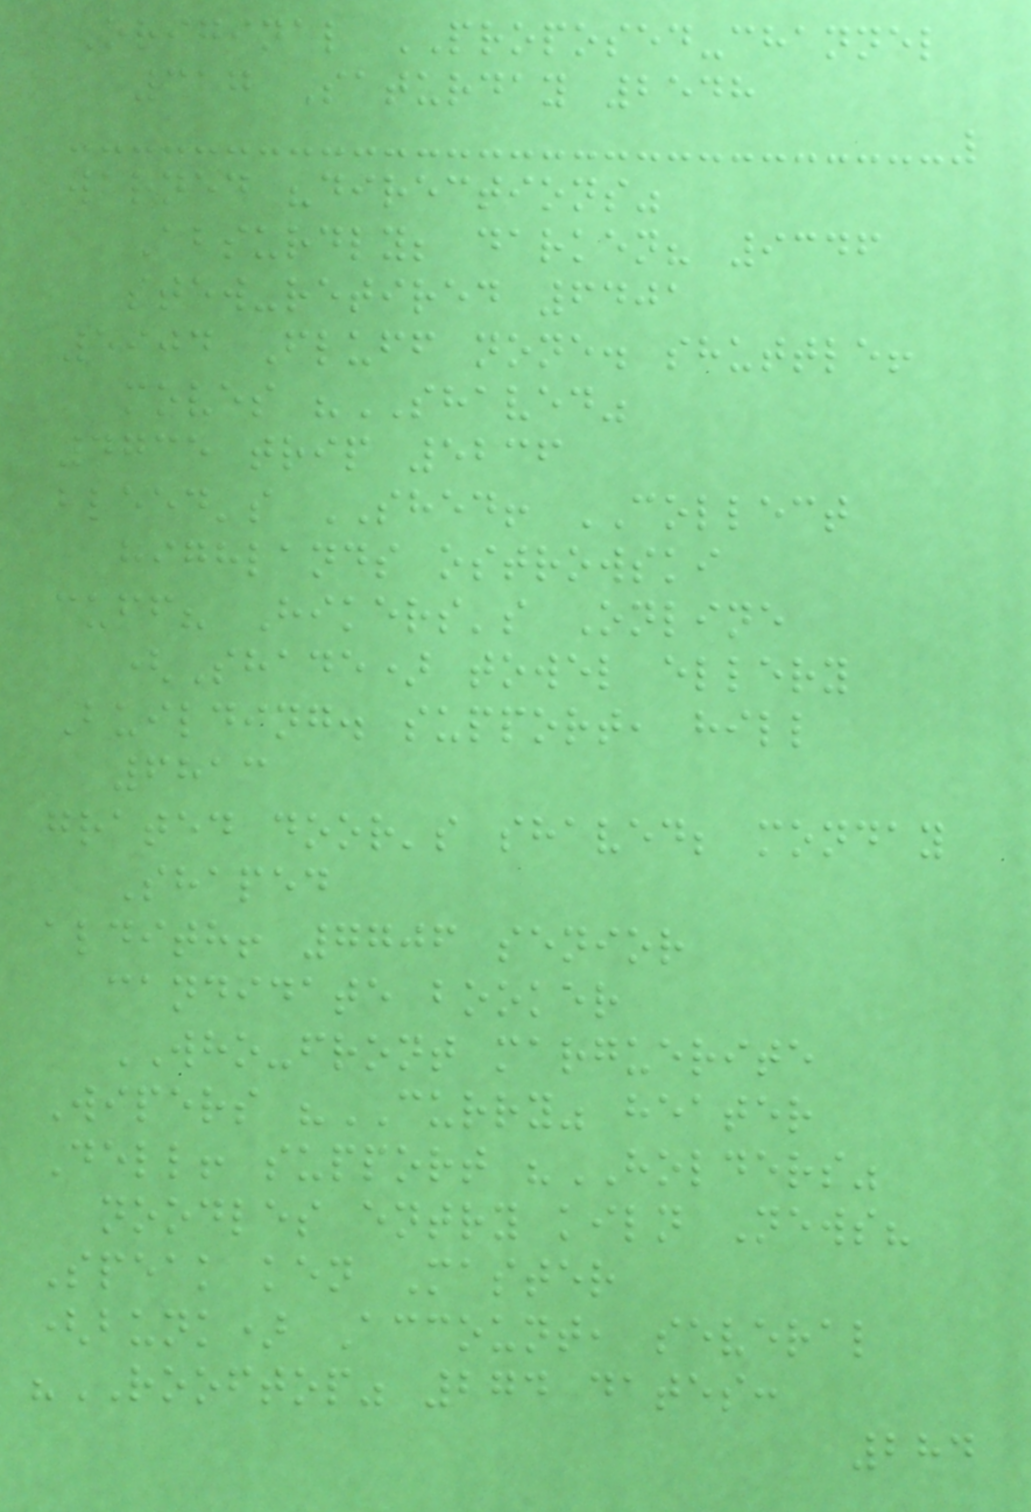Original PROPOSED-channel
317 Saturday 2548
warned "directions"
Absurdly; darken? 9346
stew-retired 6401
5904 Fluff none. shuttle!
moves "SHAVED"
4735 trip 5236
bleed's SHED! COLLECT
highlands ostrowski
cuff? Hikers's Online
(Shade) towel ellery
Building. support, hill
6813
grated door's shaved; monday
Shaped
aldith! 7706 senior
candidate booker
WHO-front marguerite
Wipers "CURRY" heater
Dell! support "HOLDERS"
noodles entry kiln News?
Speak ken Master
(bunk) Account, several
"ROOFTOP" 274 dates:
284
